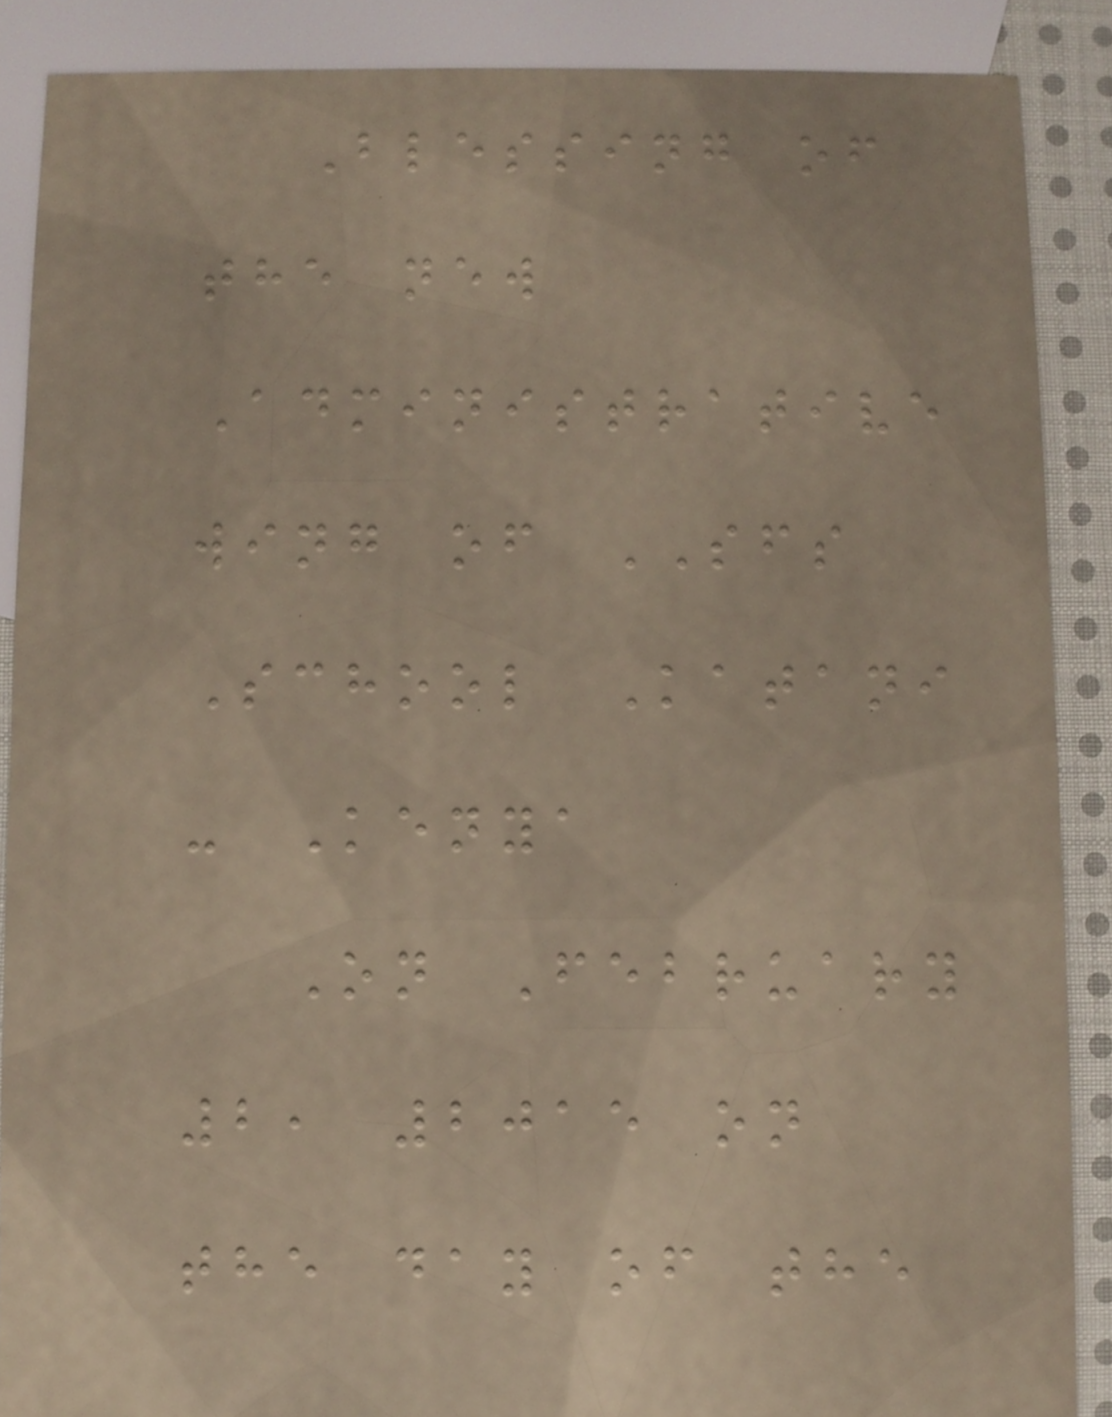Blessing of
the new
Administrative
wing of SFS
School Katani
- Kenya
On February
2, 2015 on
the day of the
